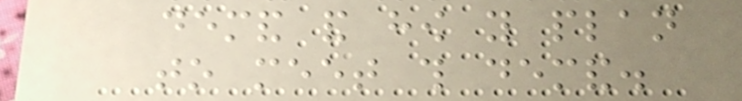demand and how you plan
to meet this demand.
